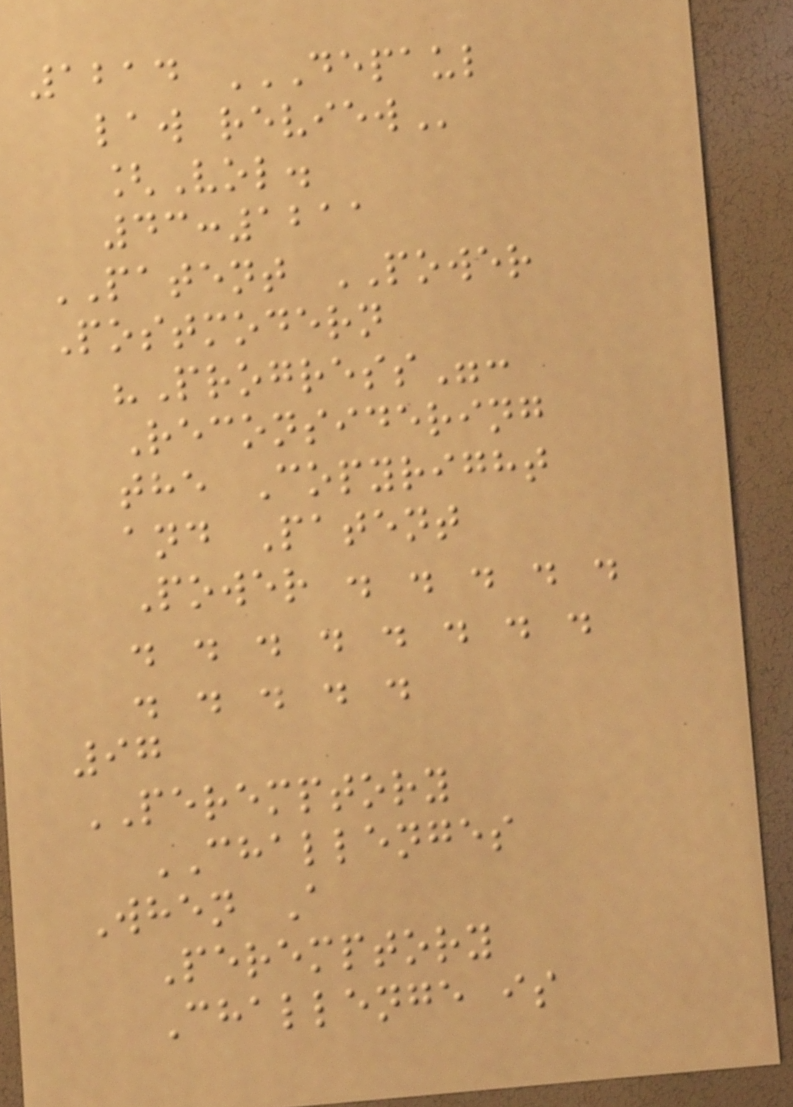1214 DEPAUL
LAW REVIEW
[Vol.
43:1211
PATENT POWER
Postmodern
"Progress":
Reconsidering
the Copyright
and Patent
Power . . . . .
. . . . . . . .
. . . . .
97
PEREMPTORY
CHALLENGES
When A
Peremptory
Challenge is
